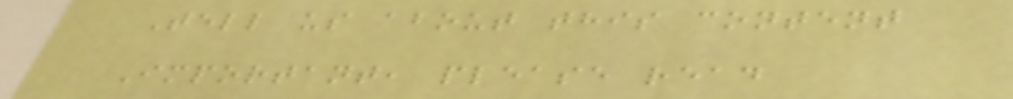Tell us about this content
Important, please read
